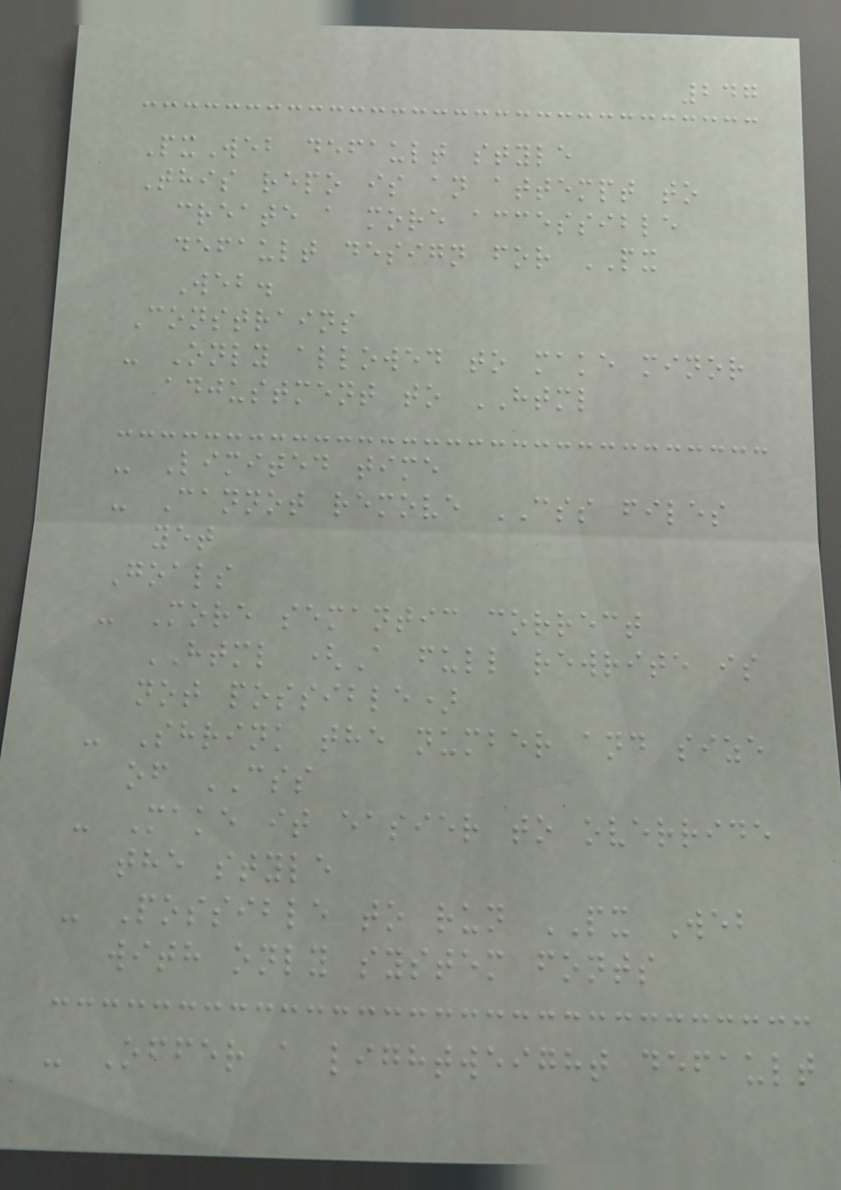247
PxWeb default style
This repo is an attempt to
create a more accessible
default design for PX
Web.
Constrains
- Only allowed to make minor
adjustment to HTML
- Limited time
- Cannot remove CSS files
yet
Goals
- More semantic correct
HTML (A full rewrite is
not possible)
- Shrink the number and size
of CSS
- Make it easier to override
the style
- Possible to run PX Web
with only system fonts
- Offer a lightweight default
